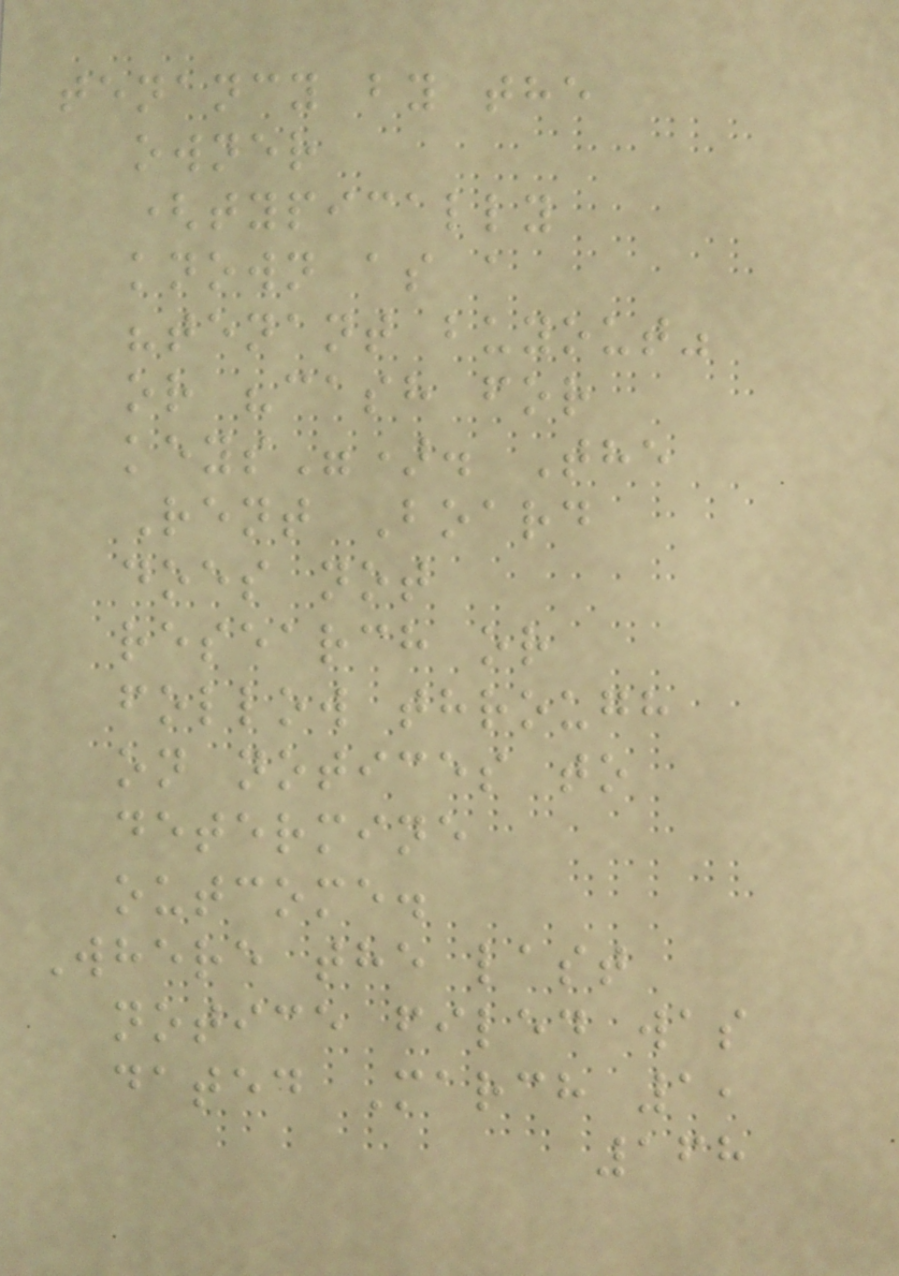tenancy by the
owner
(typically
known as a
"tenant buyout"
or "cash for
keys"). The
Rent Board
does not
research or
follow through
on notices to
determine
outcome.
Where the last
notice filed was
dated March 1,
168
